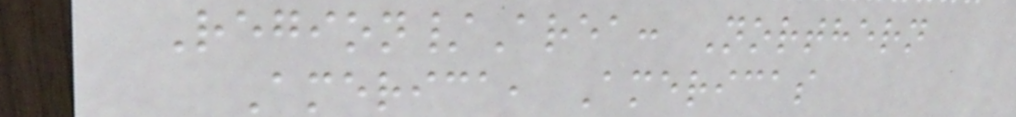Region/Area: Northern
America, Americas
